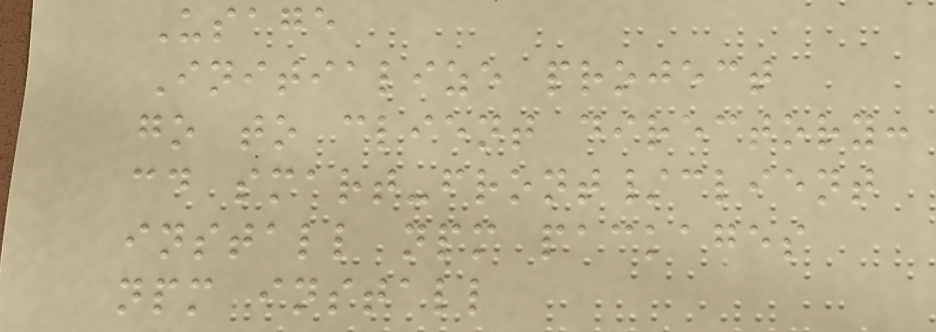Usage
Initialize project
go to client directory:
cd smart-front/client
install npm packages
npm install
